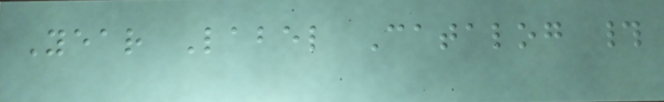Year Label Catalog #
